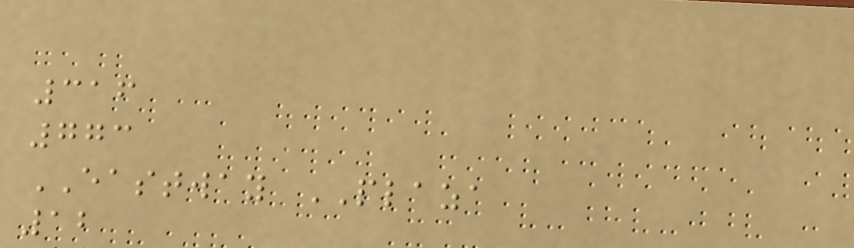316
773
EASTWAY PLAZA
12
